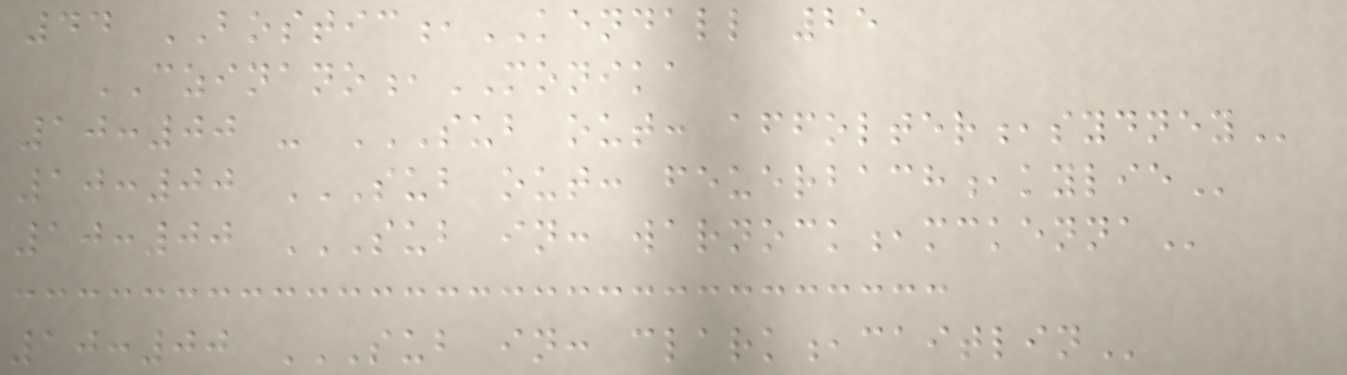44 BOSTIC,KENDALL 25
CZINANO,MONIKA
10:00 - SUB OUT: AFFOLTER,SYDNEY
10:00 SUB OUT: FEUERBACH,KYLIE
10:00 SUB IN: WARNOCK,MCKENNA
10:00 SUB IN: CLARK,CAITLIN
